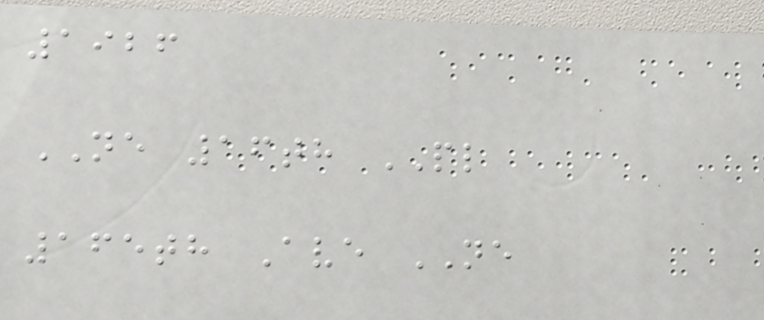1926
NE 16th PL
165th Ave NE
